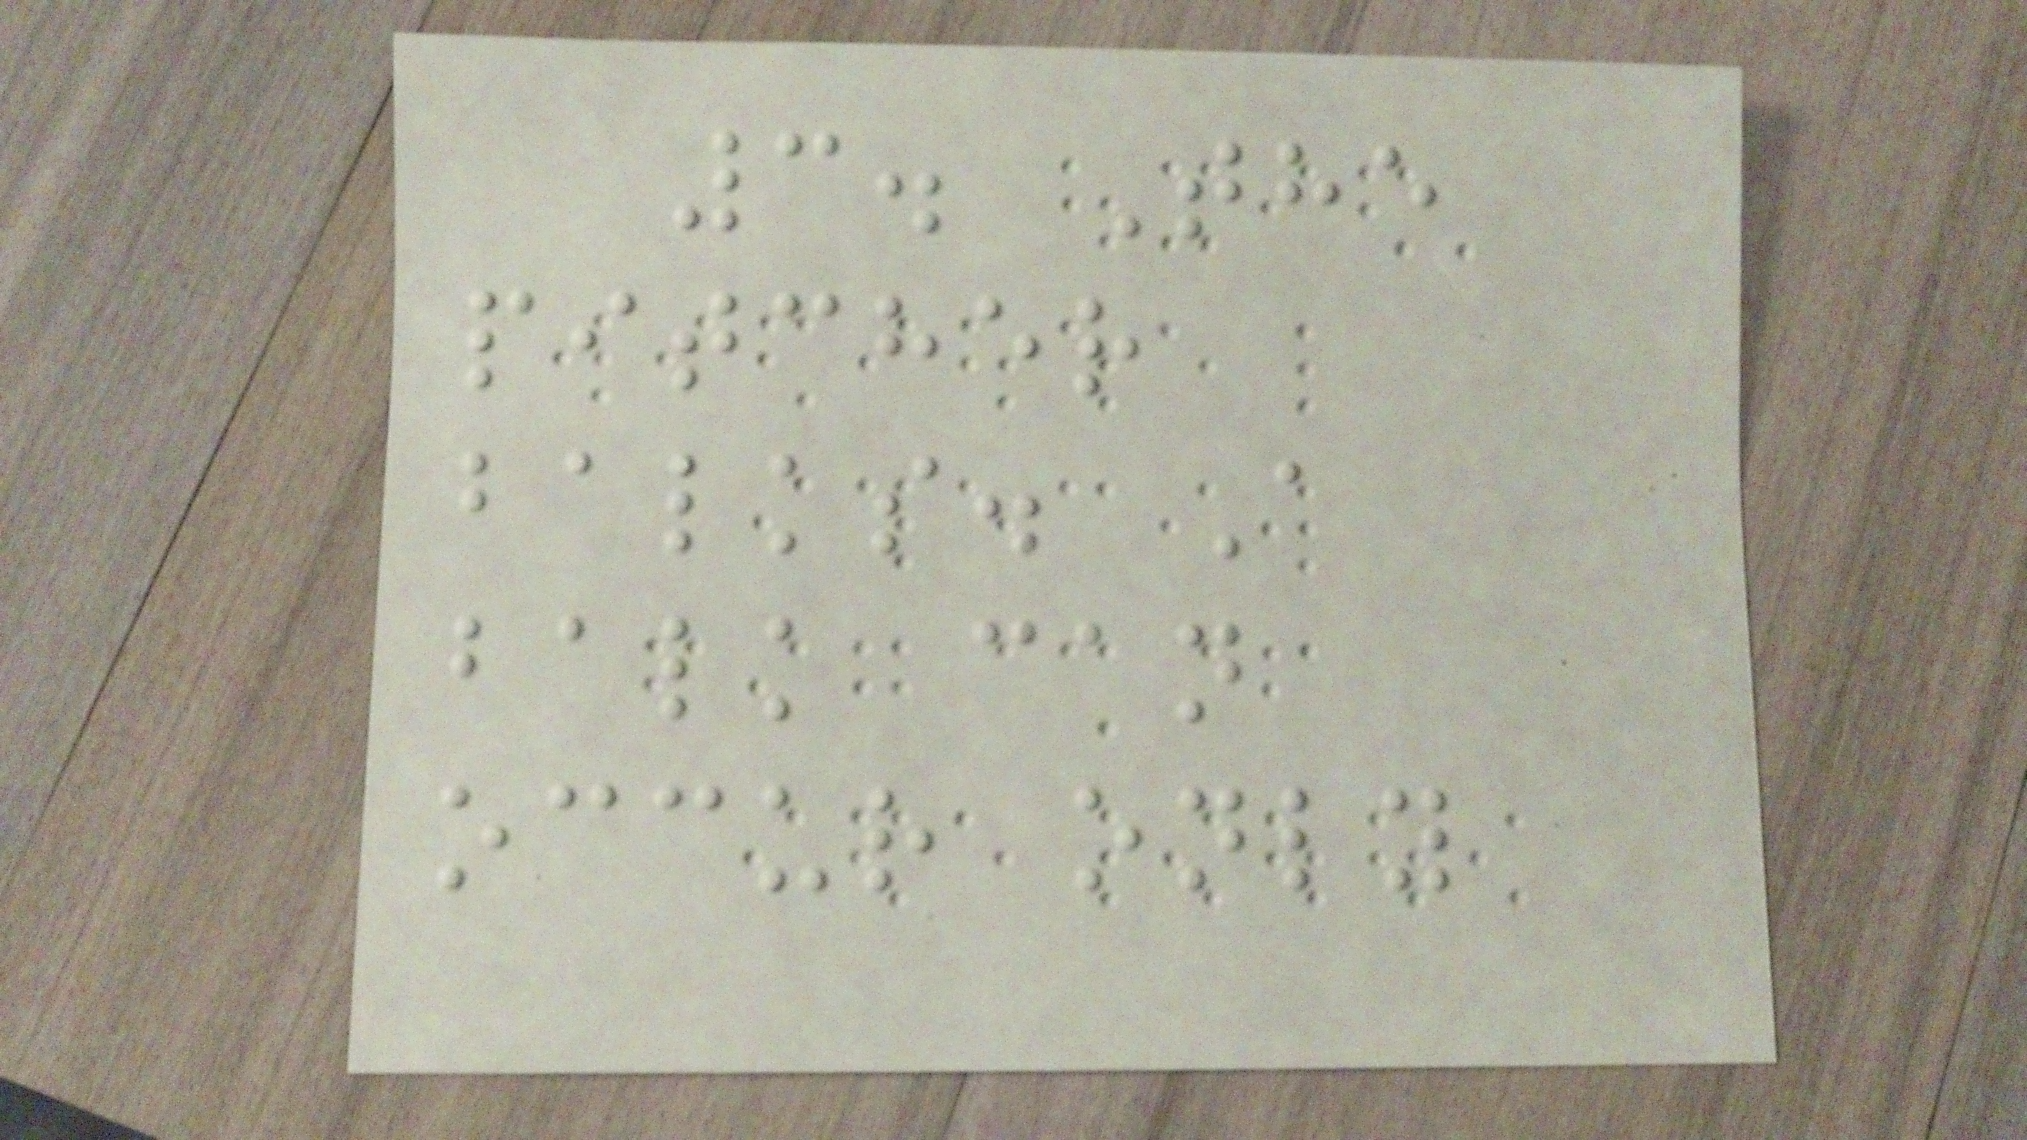3. The
pitcher
balks. A
balk can
occur only
